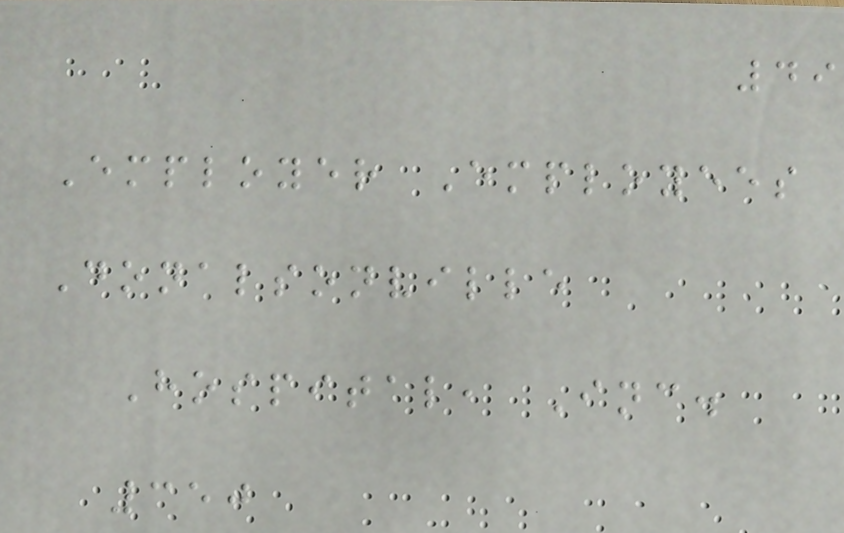49
Employer Employees
Donalsonville
Hospital, Inc.
350
